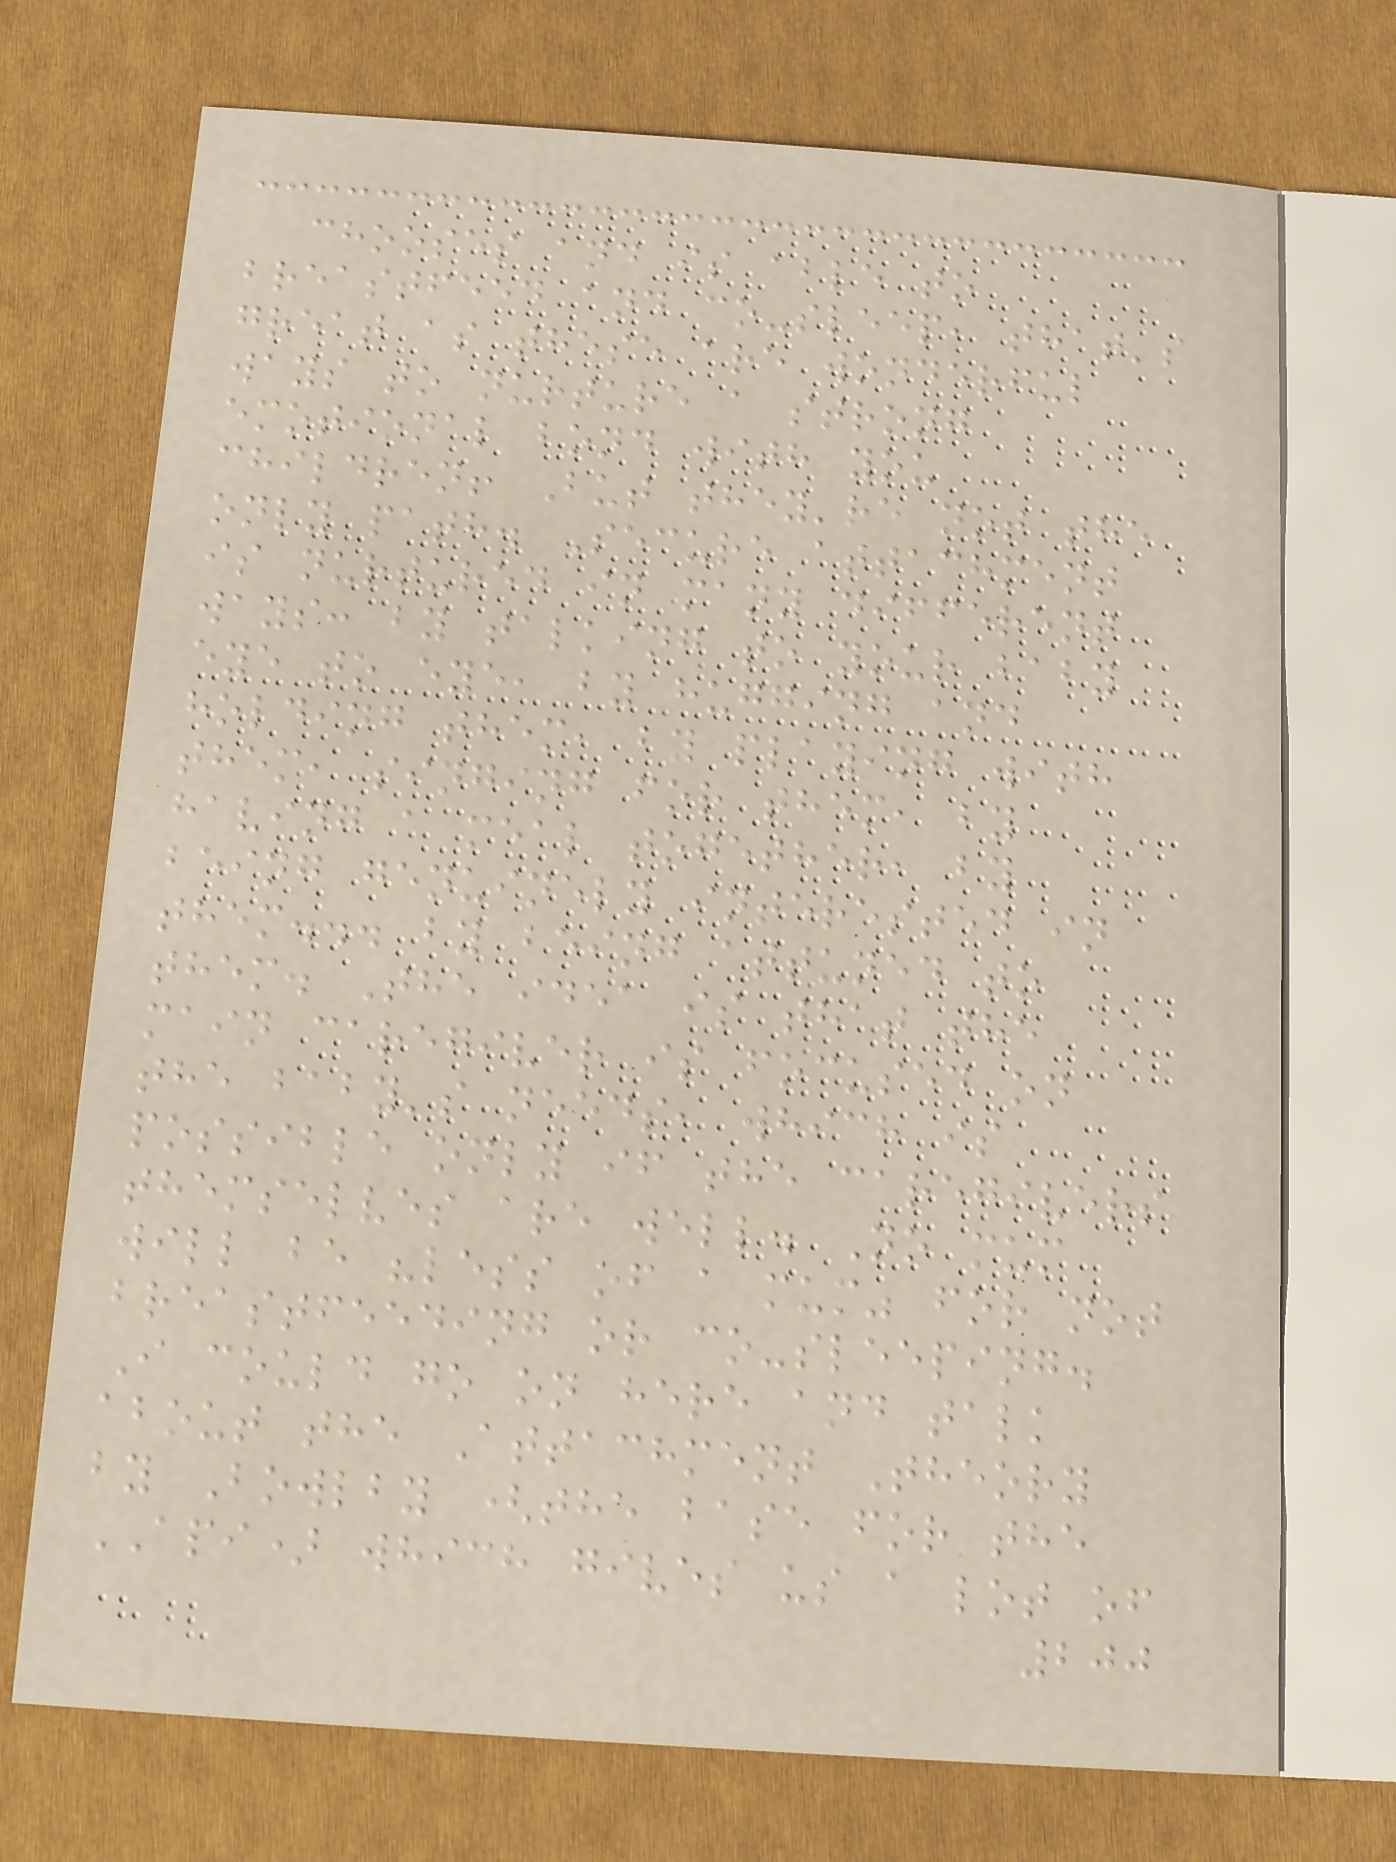chooses and is able to
breastfeed and co-sleep, that's
great as these are wonderful
ways to nurture a strong
emotional bond with you
children! But they're not the
only path. Secure attachment
is nurtured in many different
ways: by talking to your baby
eye to eye, by hugging and
holding them, by playing with
them, singing for them, by
having a meal together, by
being genuinely interested in
them... by being attuned to
them. The idea is that the
main caregiver is focused on
the baby's needs, which is
possible only if the caregivers
themselves are well. No mum
will be "less of a mum" for not
breastfeeding or co-sleeping.
I could go on here and talk
about the Attachment Theory
by Bowlby (the base for the
API) which gives us a lot of
200
